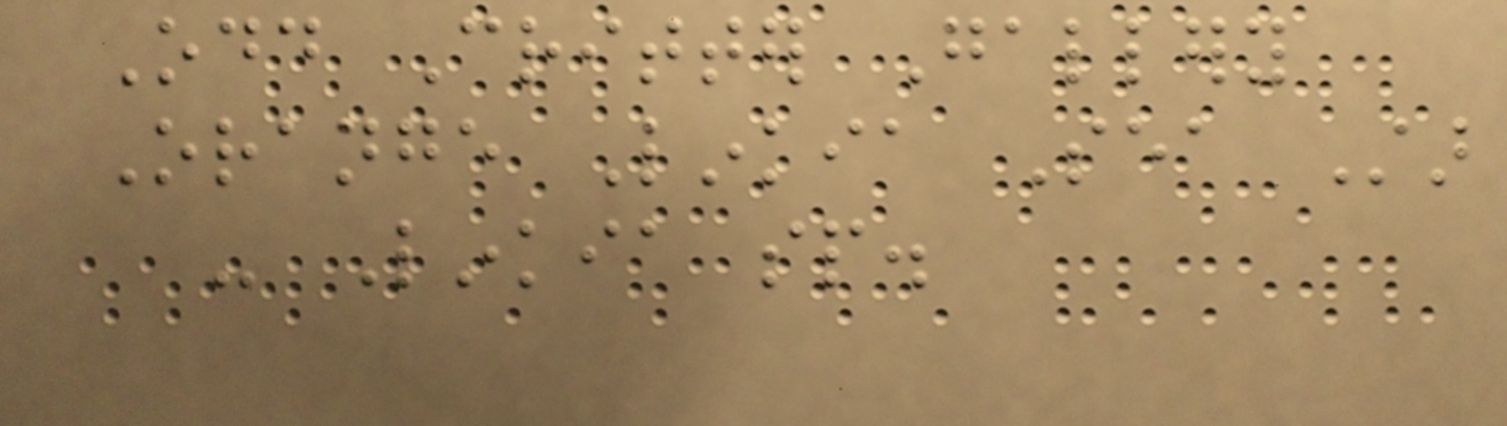Odd Critter Gallery
Orange Linkia Sea Star
- Linkia sp.
